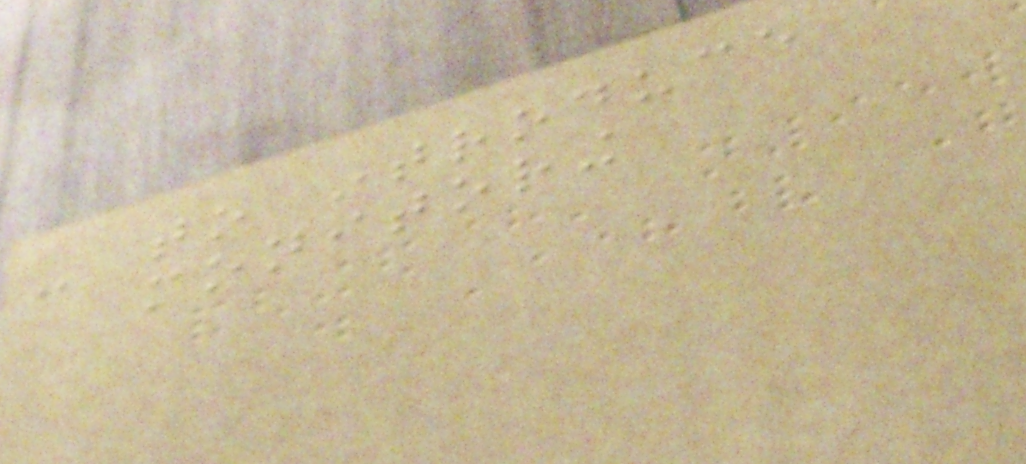- to introduce
monitoring
